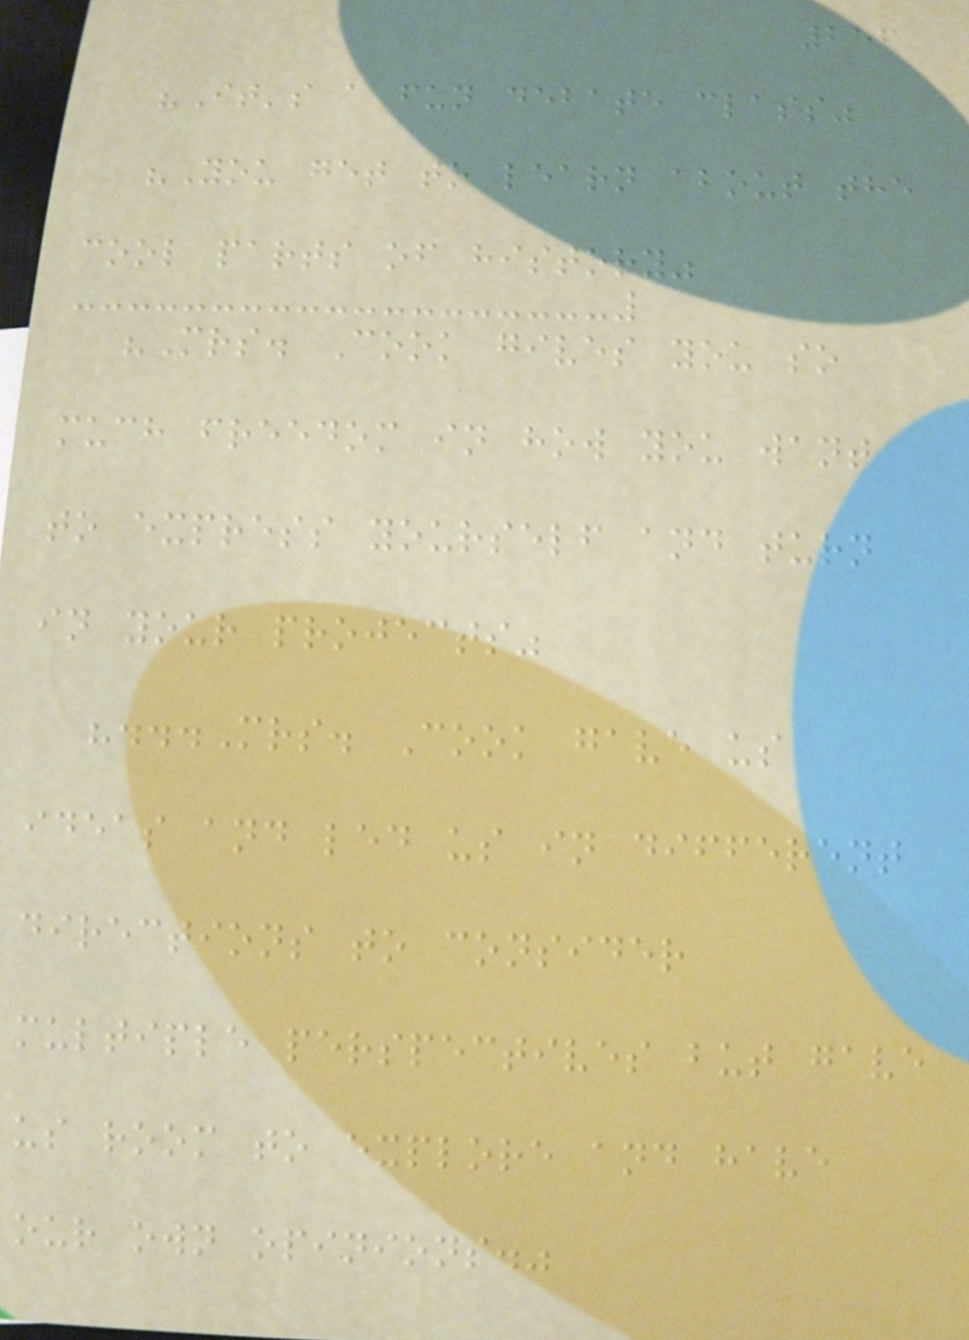256
"It's a fun debate class"
"You get to learn about the
cool parts of history"
"Mrs. Cook gives you so
much freedom in how you want
to express yourself and turn
in your projects"
"...Mrs. Cook gave us
ideas and led us in different
directions to consider
multiple perspectives but gave
us room to explore and have
our own opinions."
